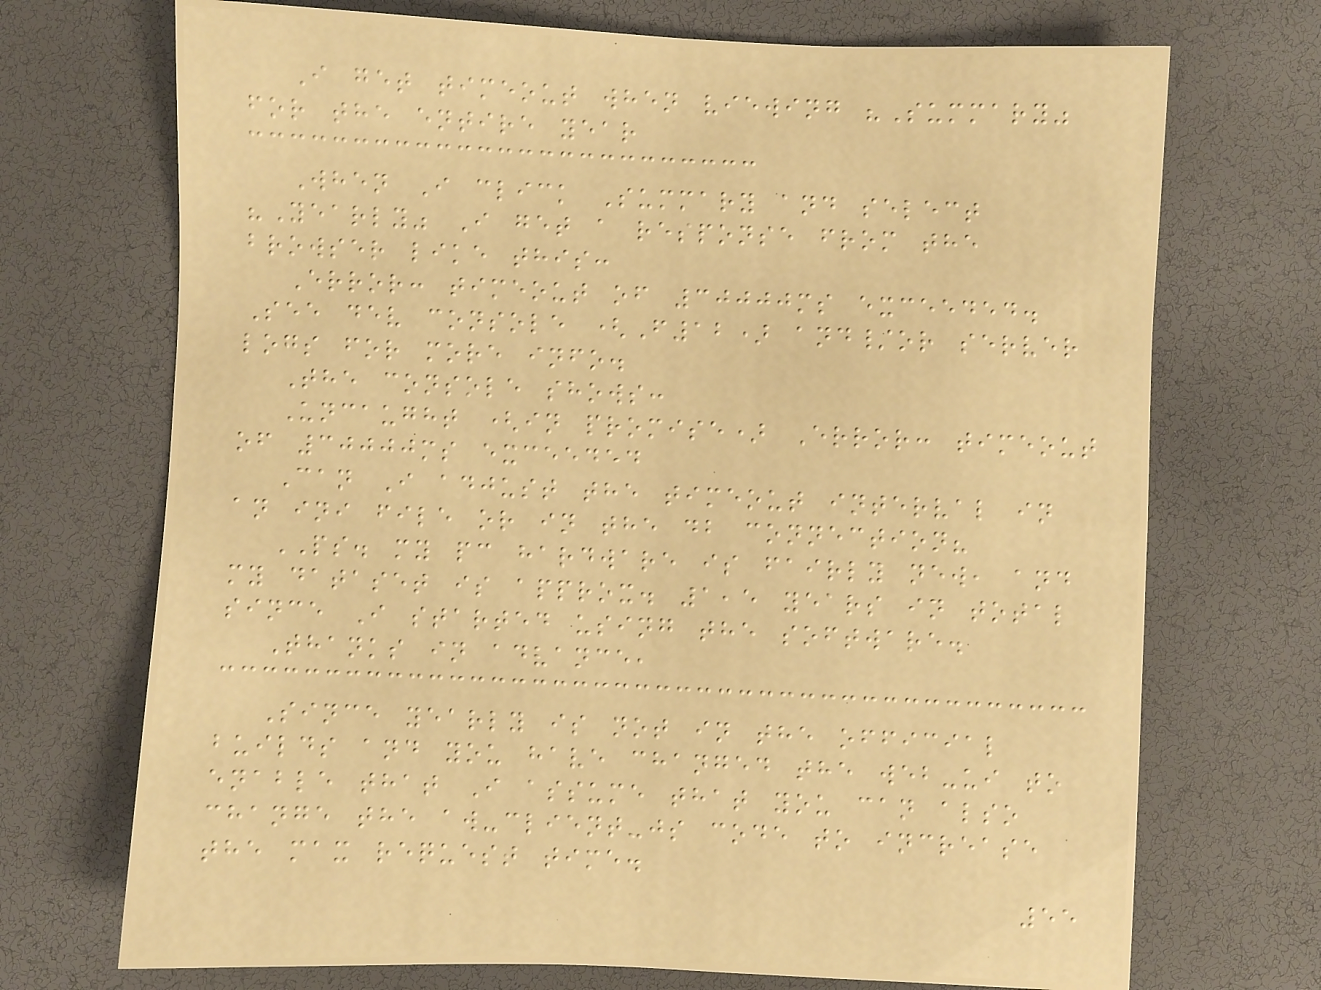I get timeout when viewing "Summary"
for the entire year
When I click Summary and select
"Yearly" I get a response from the
browser like this:
Error: timeout of 30000ms exceeded.
See dev console (F12) and/or server
logs for more info.
The console shows:
Uncaught (in promise) Error: timeout
of 30000ms exceeded
Can I adjust the timeout interval in
an ini file or in the db connection?
PS. my pc hardware is fairly new, and
my dataset is approx. 1,5 years in total
since I started using the software.
Thanks in advance,
Since yearly is not in the official
builds and you have changed the web-ui to
enable that I assume that you can also
change the aw-client-js code to increase
the max request time.
55
